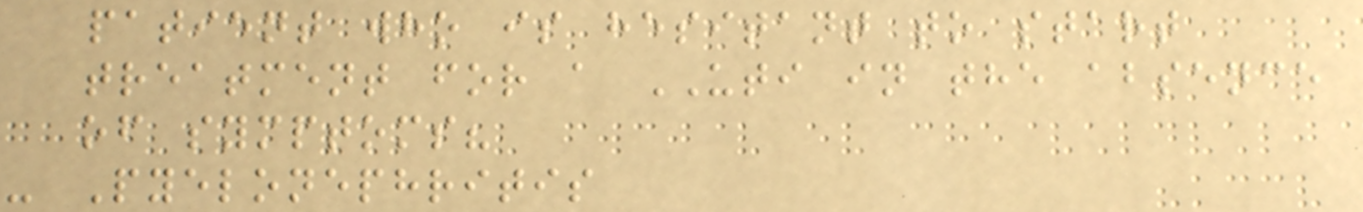patient who is hesitant to start
treatment for a UTI in the absence
of symptoms?
- Pyelonephritis
